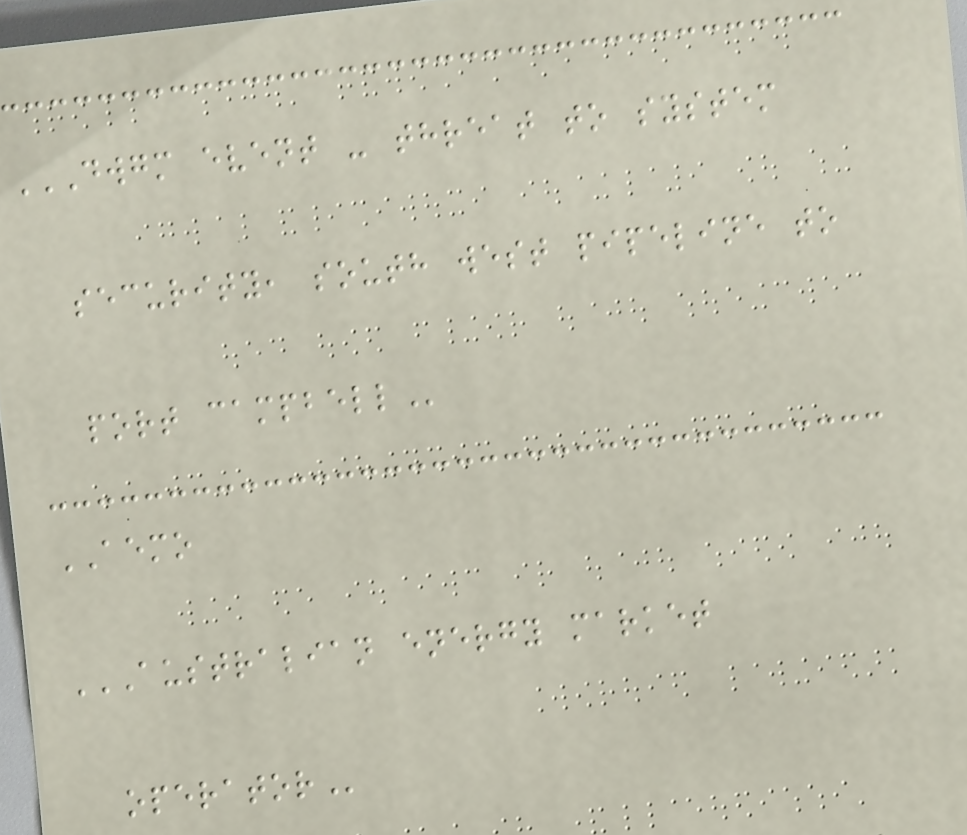DWGM EVENT - THREAT TO SYSTEM
SECURITY, SOUTH WEST PIPELINE TO
PORT CAMPBELL
AEMO
AUSTRALIAN ENERGY MARKET
OPERATOR
